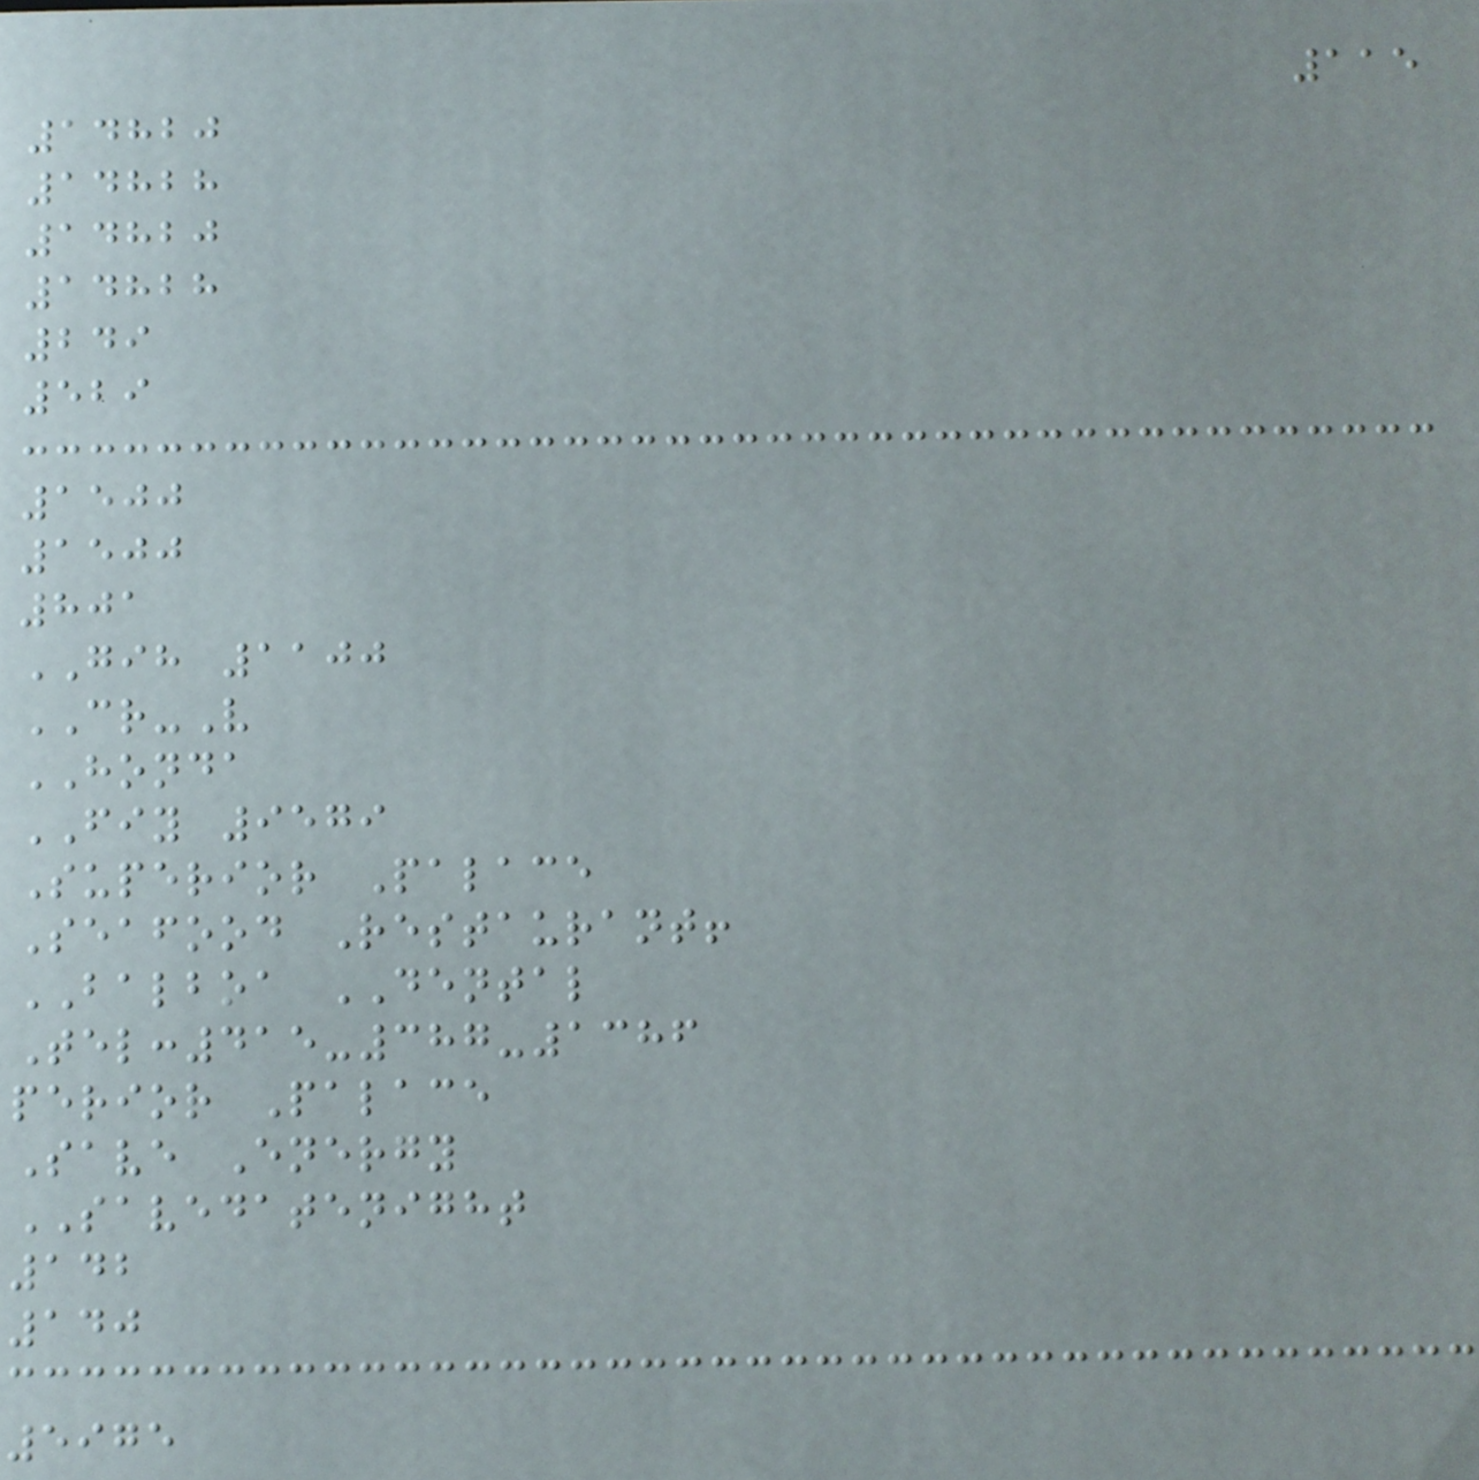115
14820
14828
14820
14828
249
529
1500
1500
801
GIH 1100
CR-V
HONDA
FIY 9579
Superior Palace
Seafood Restaurant!
BALBOA DENTAL
Tel:415-387-1386
perior Palace
Save Energy
SAVEDATENIGHT
142
140
5975
